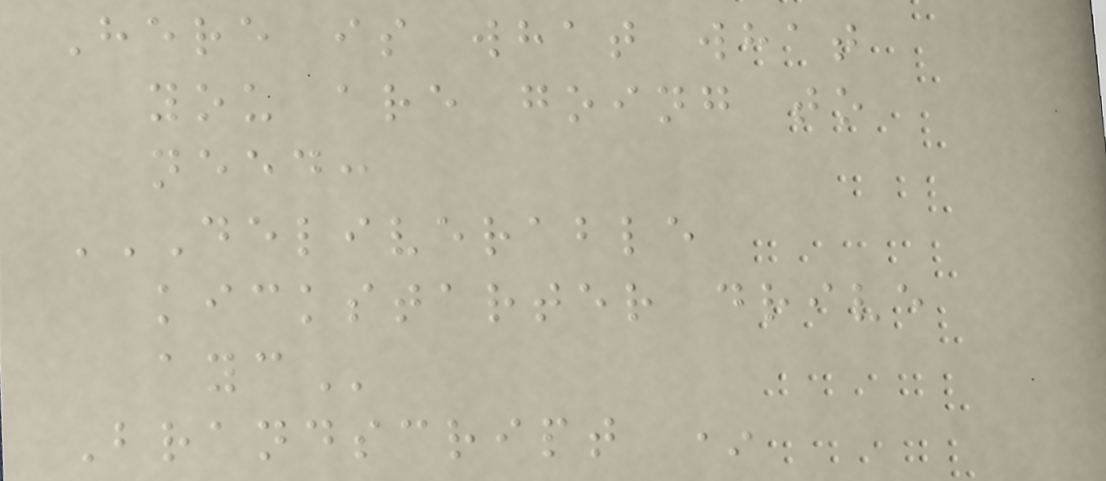Here is what what
you are going to
need:
DELIVERABLE
KICKSTARTER DRIVE
AYC
Brandscript *
